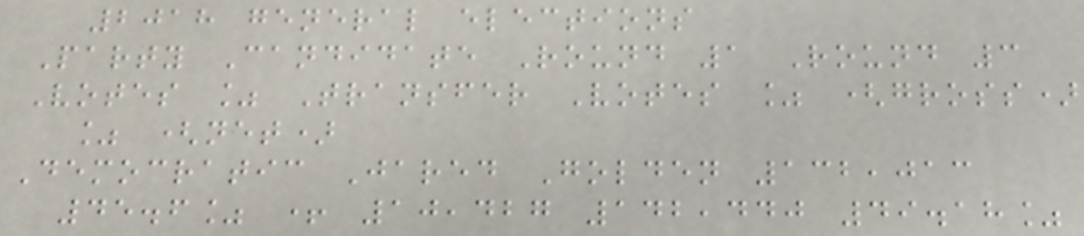2018 general elections
Party Candidate Round 1 Round 3
Votes % Transfer Votes % (gross)
% (net)
Democratic Jared Golden 132,013
45.6% + 10,427 142,440 49.18%
